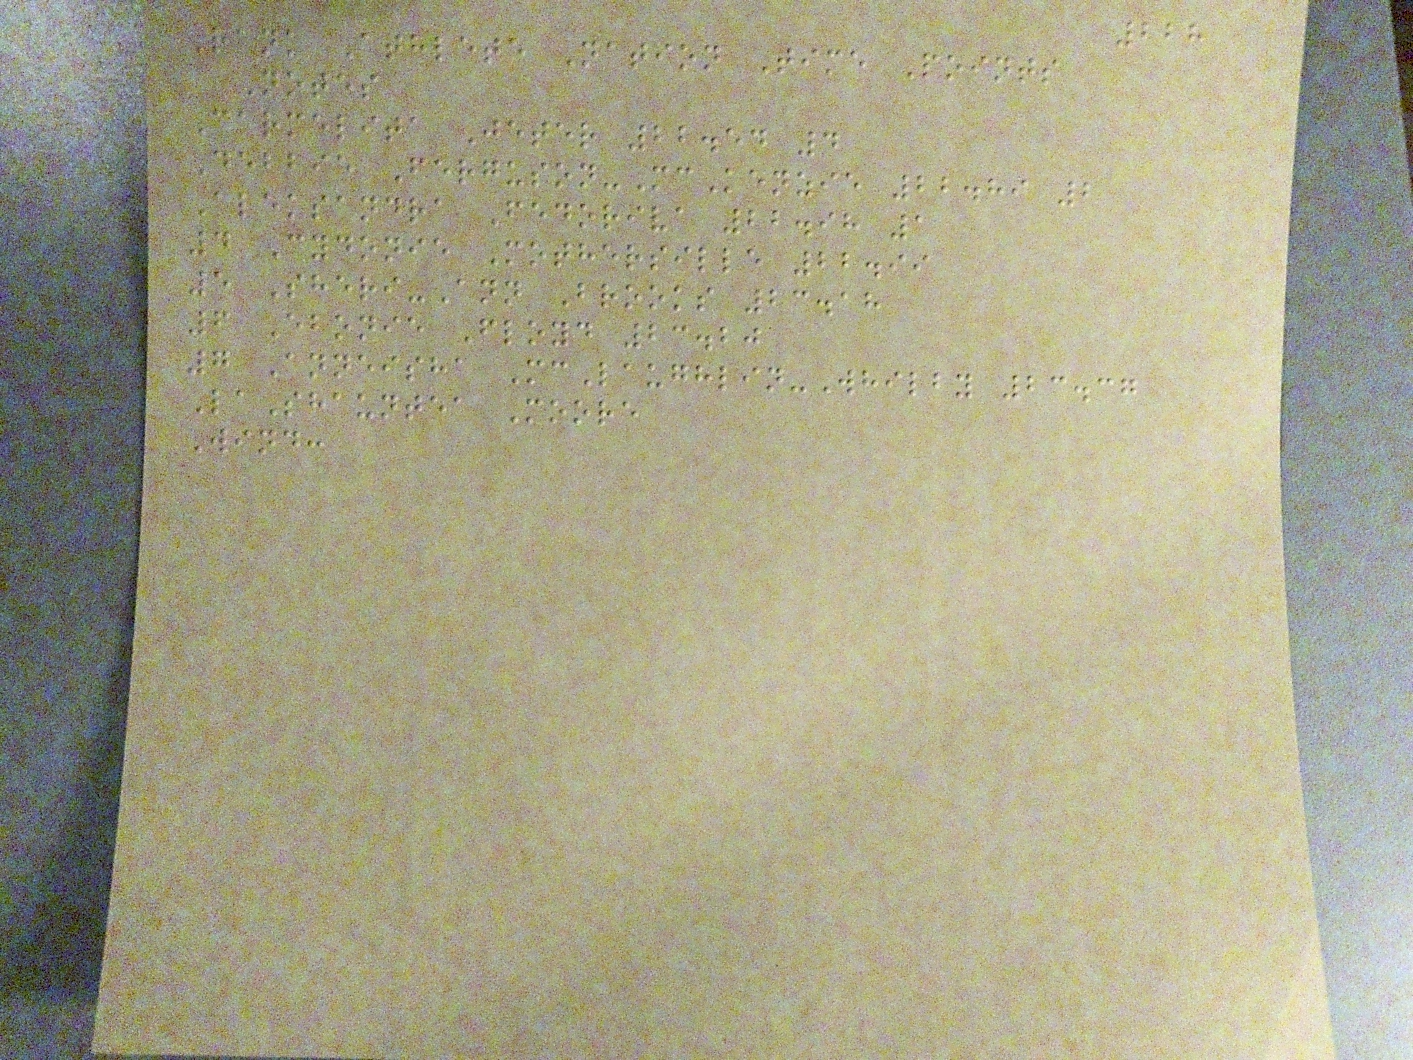228
Rank Athlete Nation Time Points
Notes
Carmelita Jeter 22.54 4
Debbie Ferguson-McKenzie 22.89 2
Aleksandra Fedoriva 22.98 1
4 Cydonie Mothersille 22.99
5 Sheri-Ann Brooks 23.18
6 Ebonie Floyd 23.20
7 Anneisha McLaughlin-Whilby 23.37
LaShauntea Moore
Wind:
